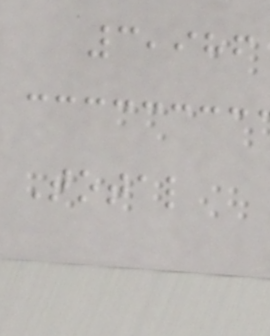3,986
Total
